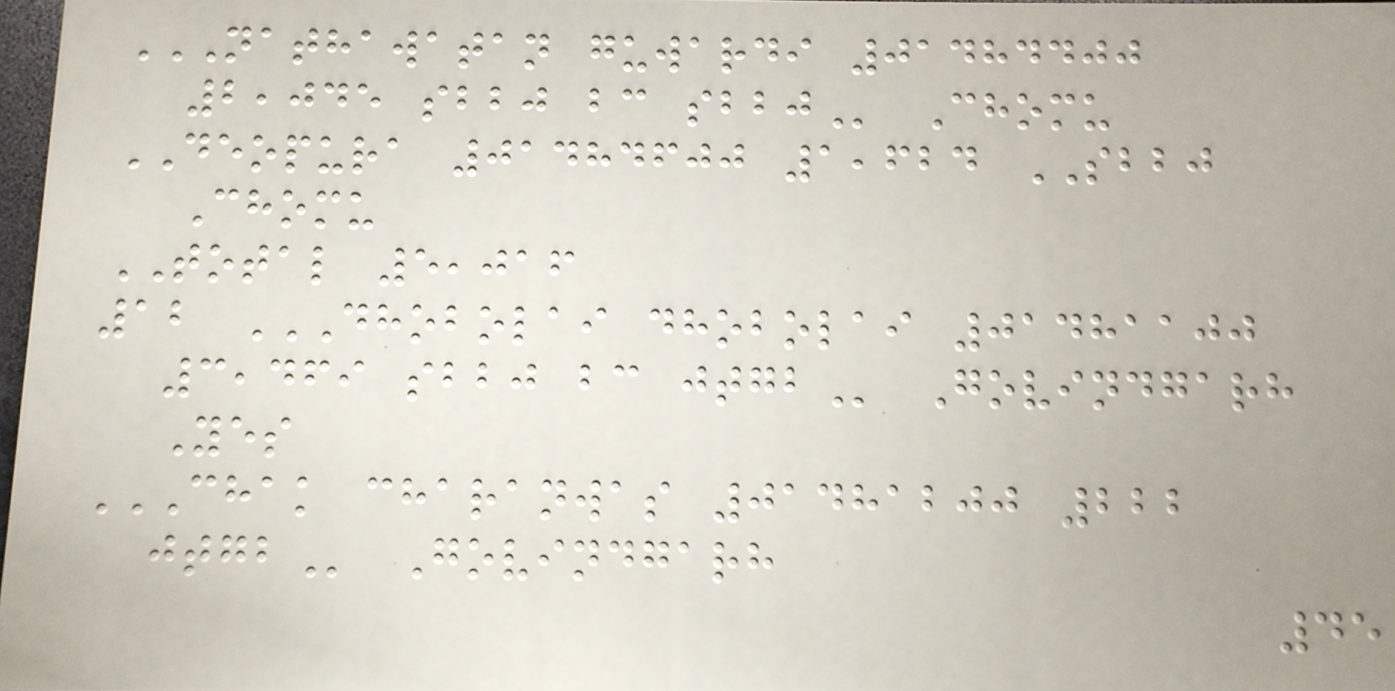NATHAWATAN GUWARDI 01484400
2,045 SBBJ BC SBBJ Chomu
DEOPURA 01484600 1,624 SBBJ
Chomu
TOTAL 5,016
12 DHOBOLAI DHOBOLAI 01481100
3,469 SBBJ BC JTGB Govindgarh
Yes
CHAK CHARANWAS 01481200 222
JTGB Govindgarh
45
